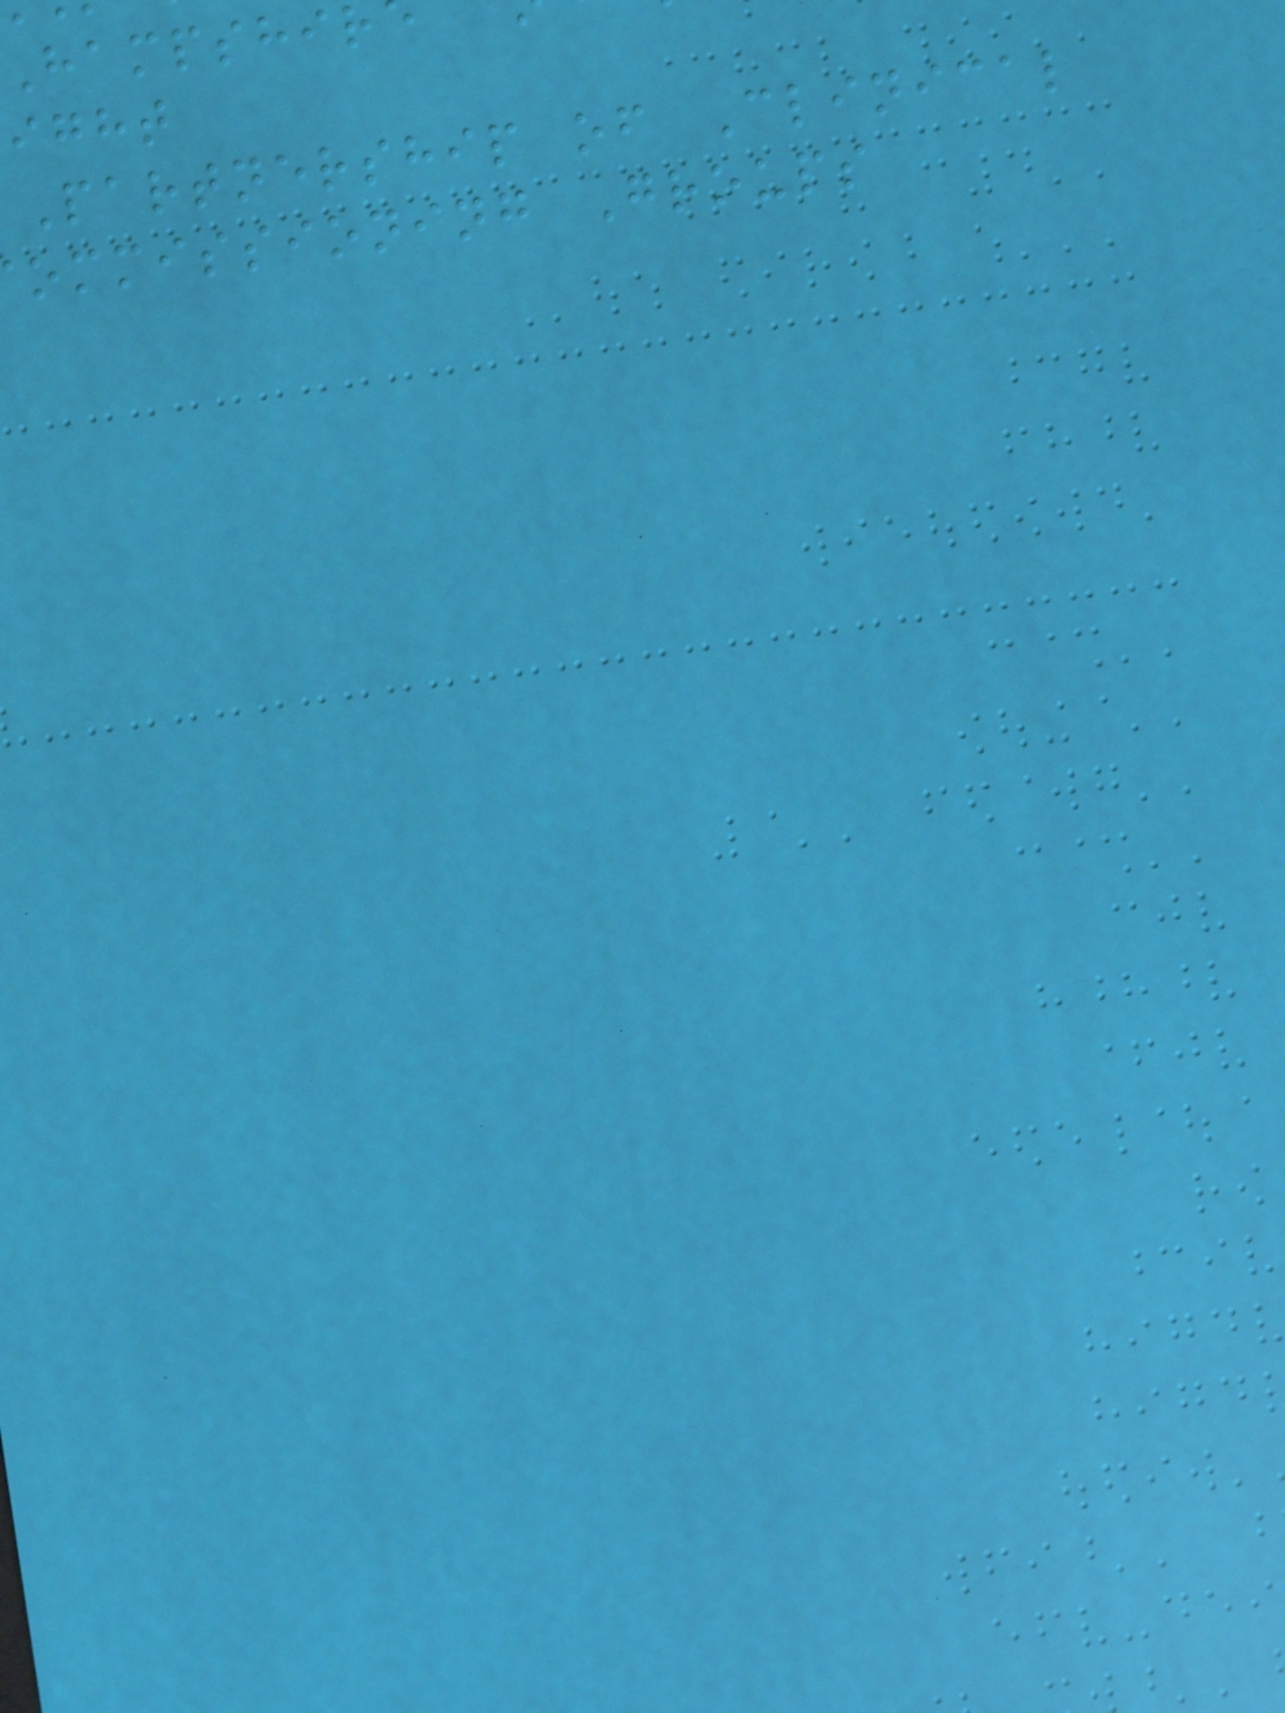ight
Partnership of Clinical
ommissioning Groups
